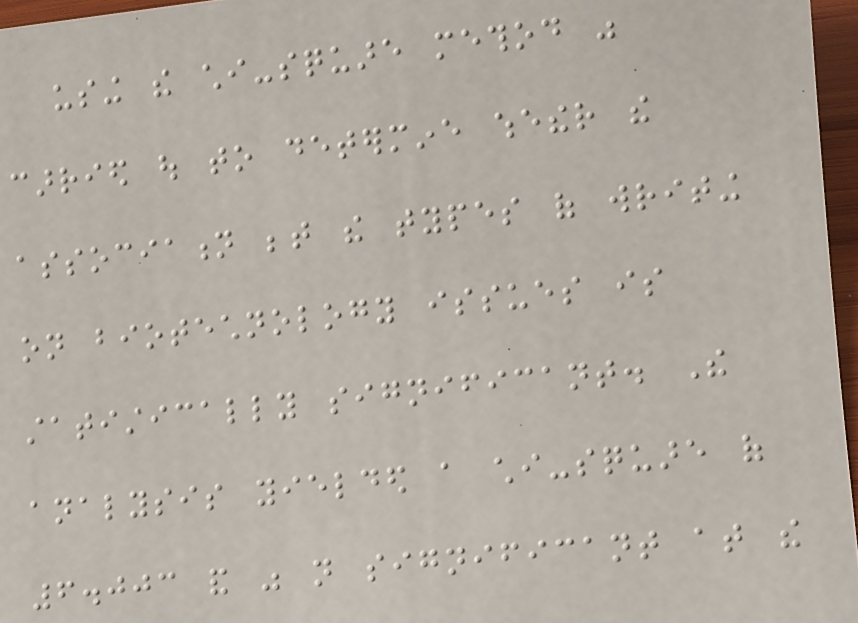using the chi-square method was
carried out to determine whether the
association between the types of writing
on biotechnology issues is
statistically significant. The
analysis yielded a chi-square of
6.003 and was not significant at the
